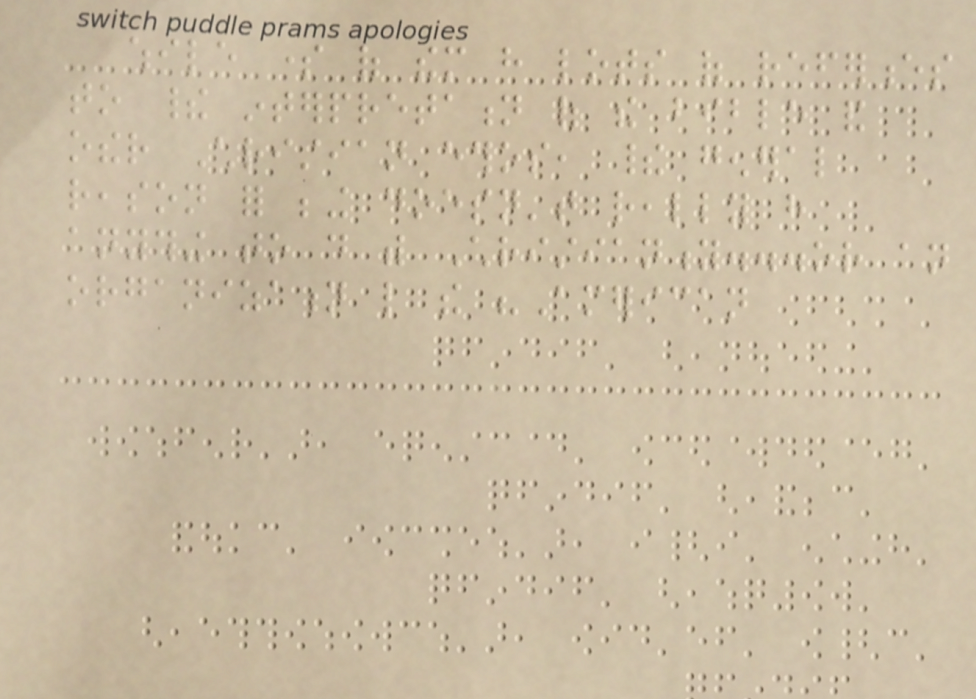while some of them have lots of references
to their interpretation of the bible and
other Christian ethos, their general
reason for being doesn't really have
anything to do with Christianity...or an
organization like the "American
